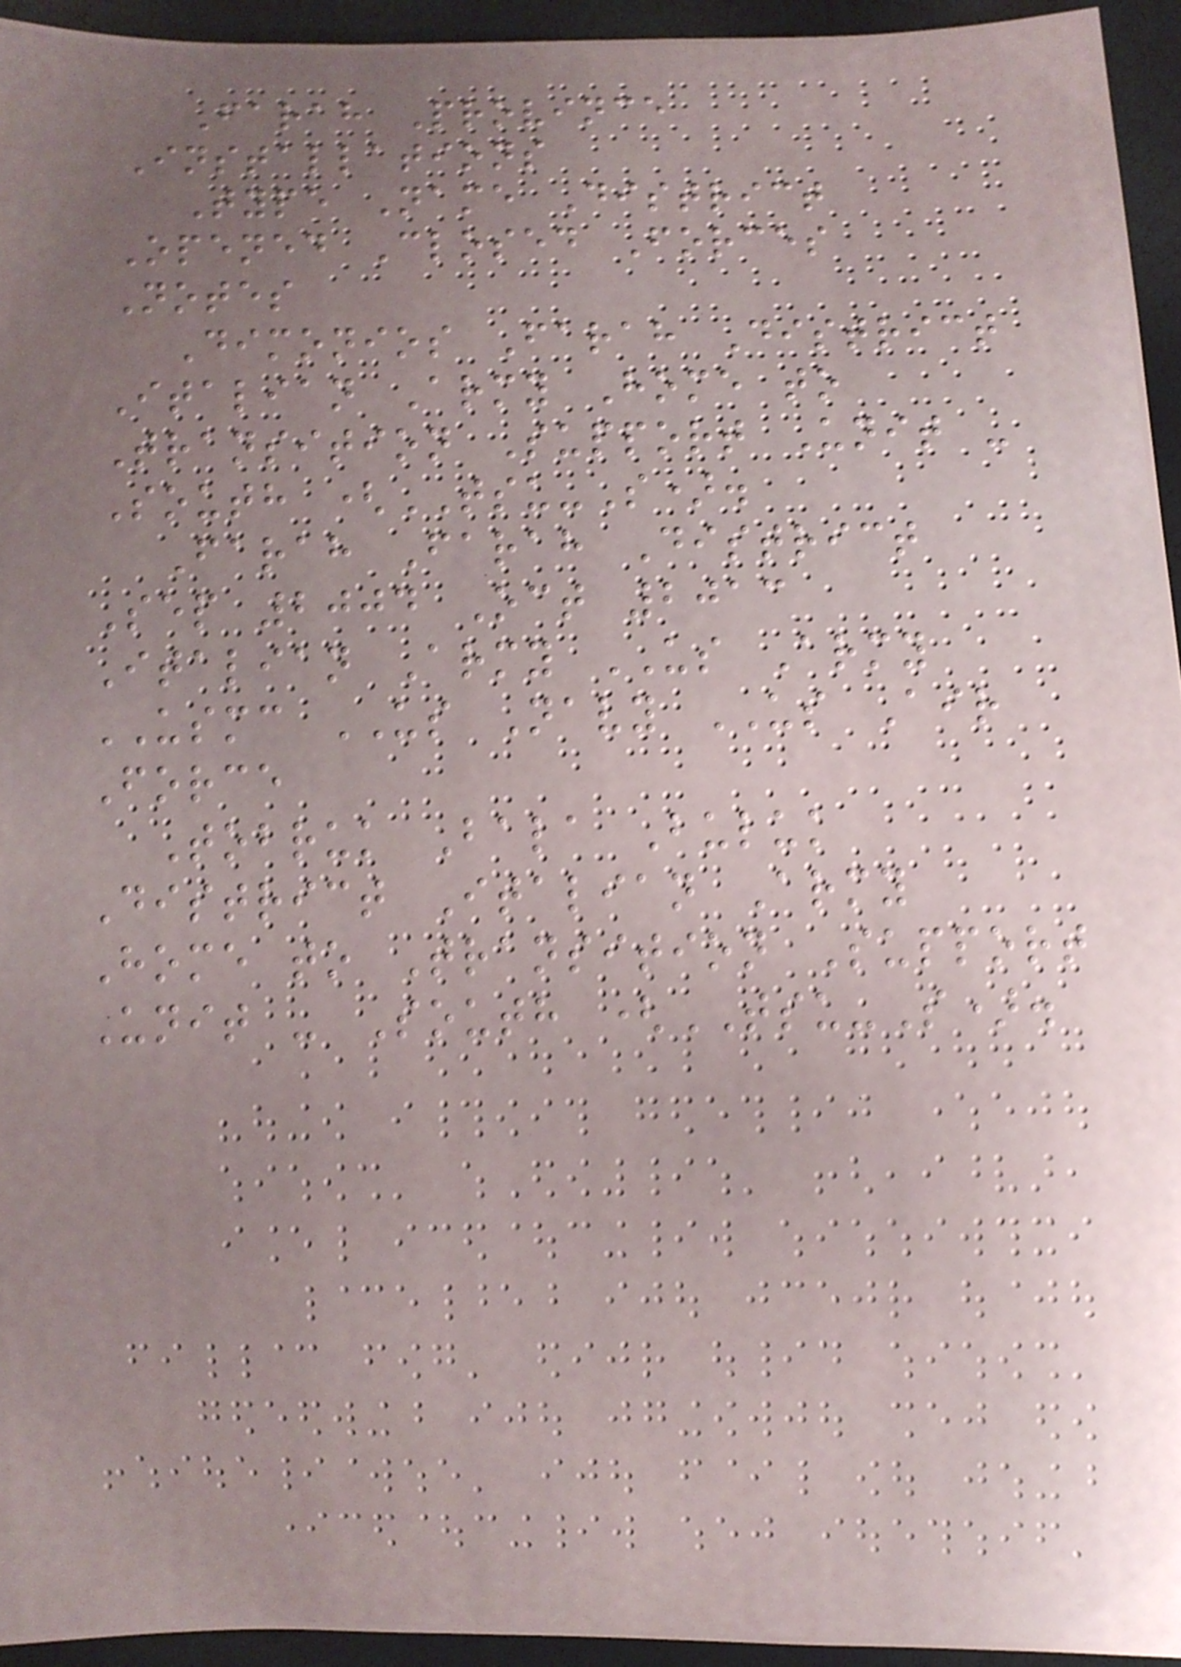Farah Province
Installations
Type Name District
Opened Closed Forces
Notes
Dimonios Farah District
Italian Army Home to
Transition Support Unit -
South (TSU-S).
Farah Farah District
Sep 2004 Oct 2013
Italian Army US Army
USMC US Navy US Air
Force
Tobruk Bala Buluk
District Italian Army
Home to Transition Support
Unit - South (TSU-S).
